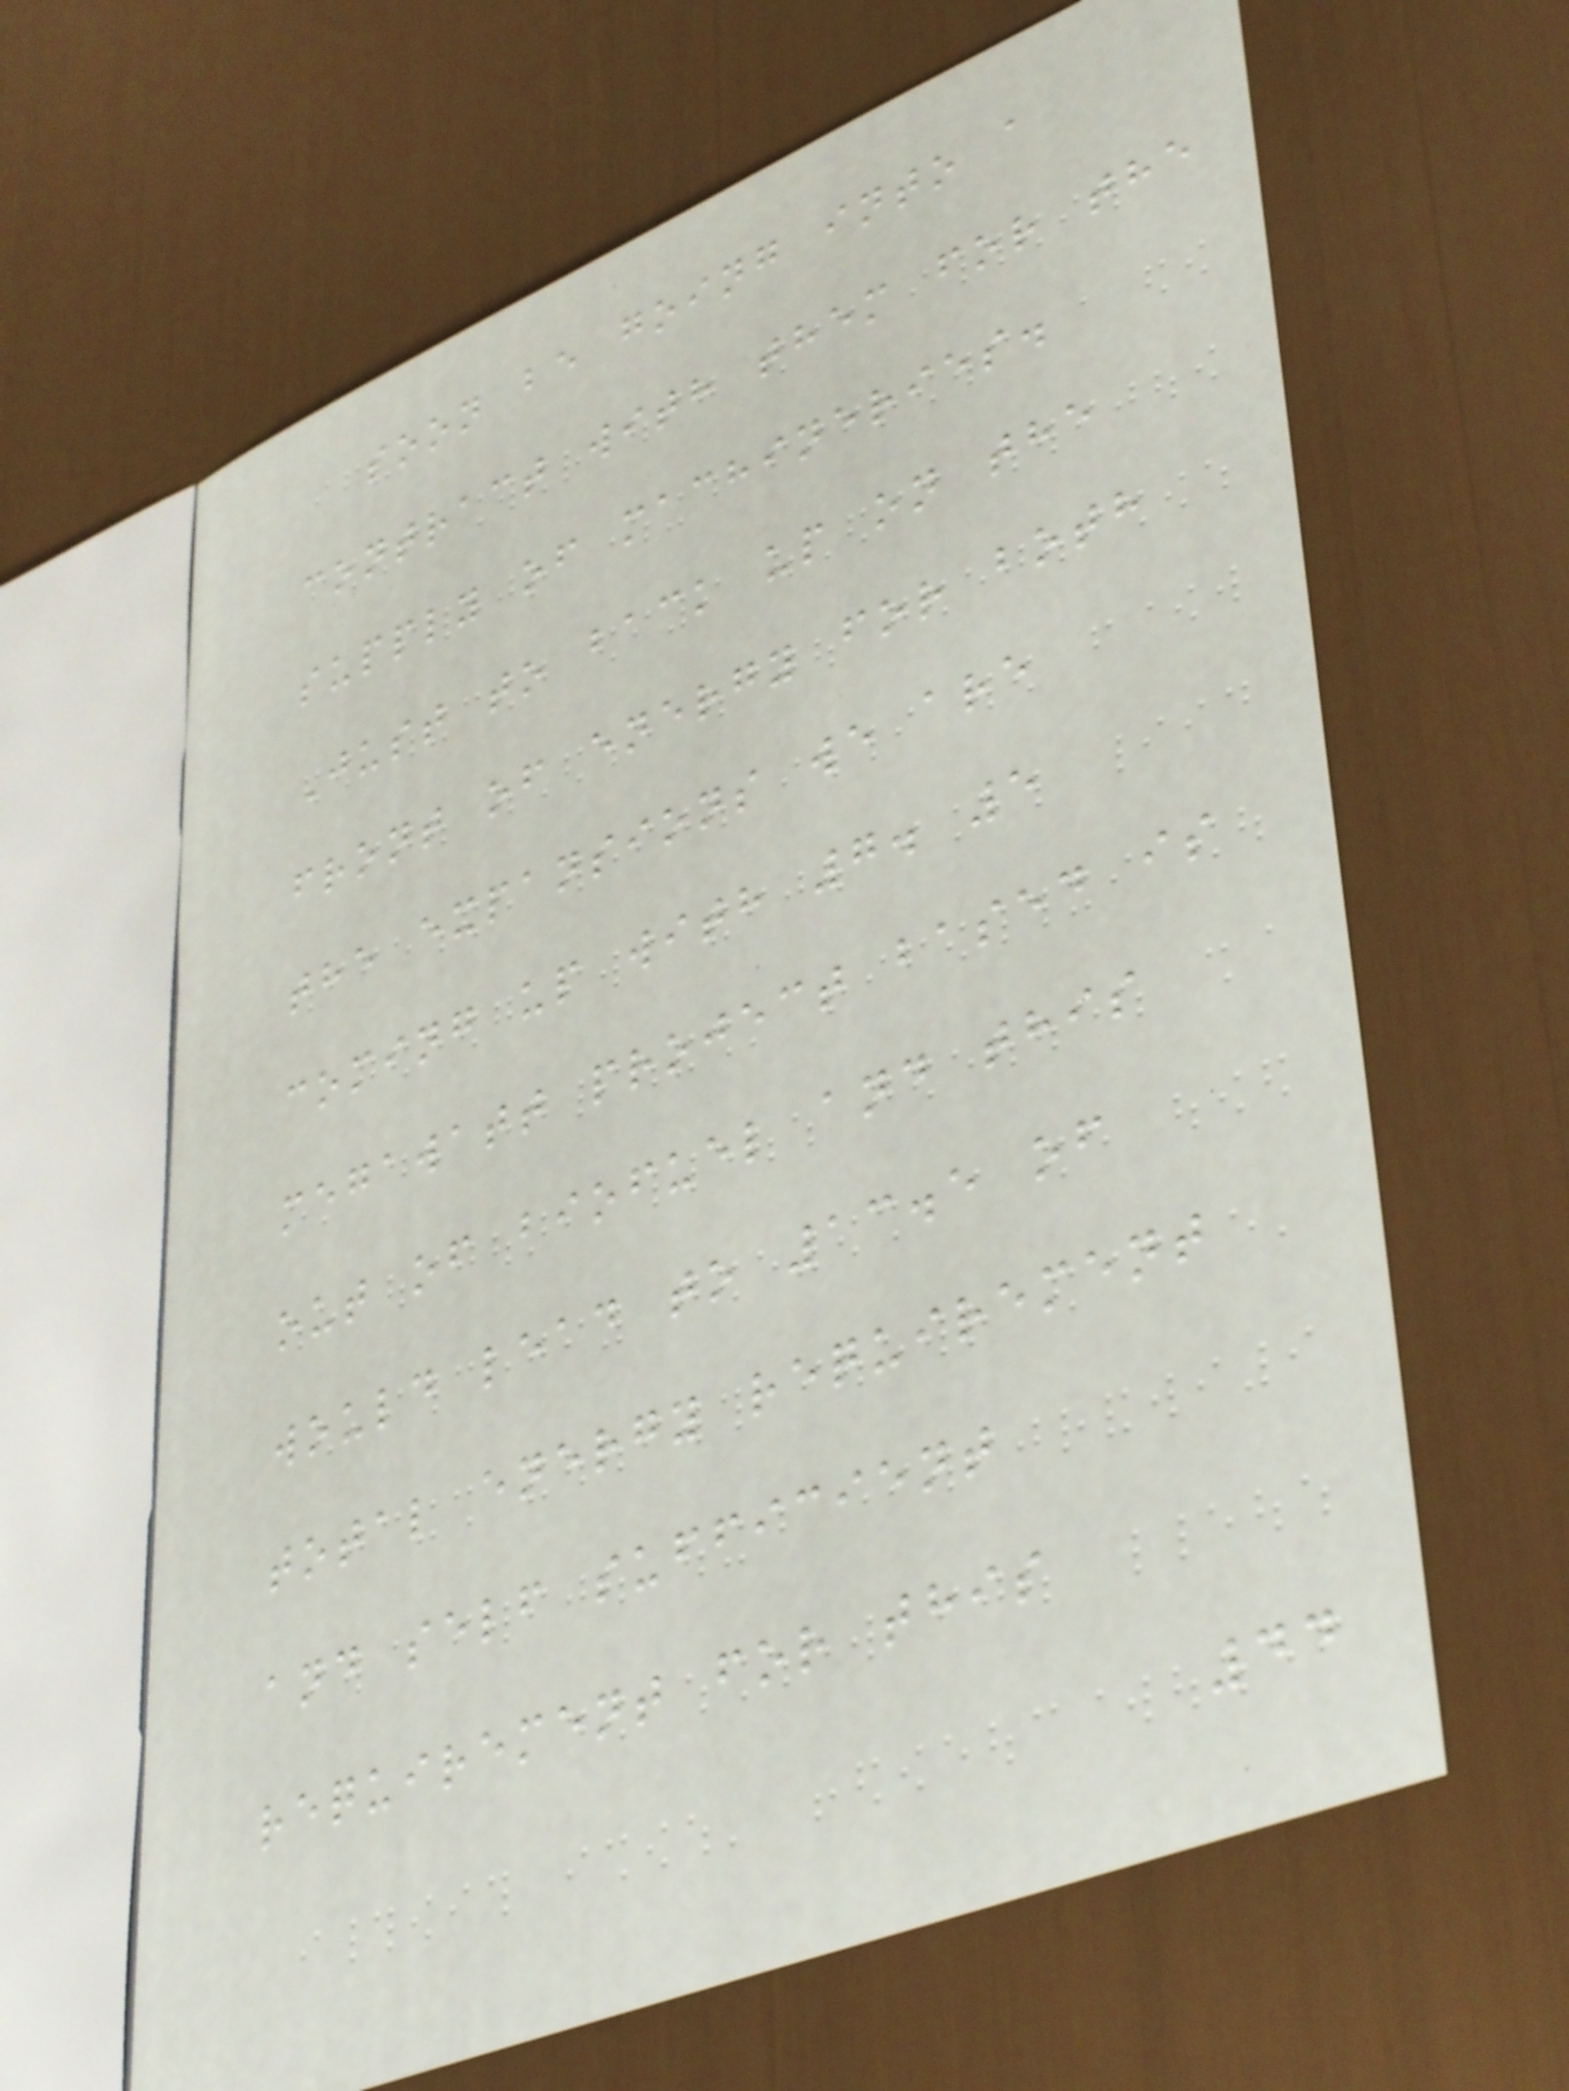soon be going into a
contract with them for the
supply of machineries.
Just to back up on the
front of energy for both
the expansions we are
coming up with 7. 5
megawatt project based is
out of biofuel and this
would lead to 13.5 of
total energy requirement
and self sufficient
requirement for this
44
